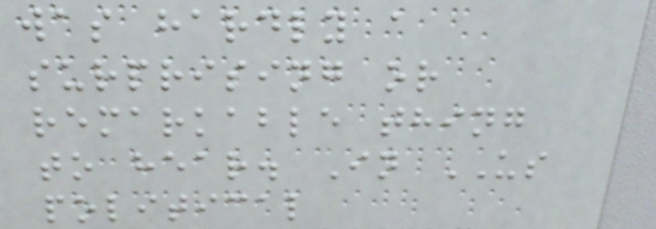was hardly a
surprising or
remarkable thing
to hear. In US
political
